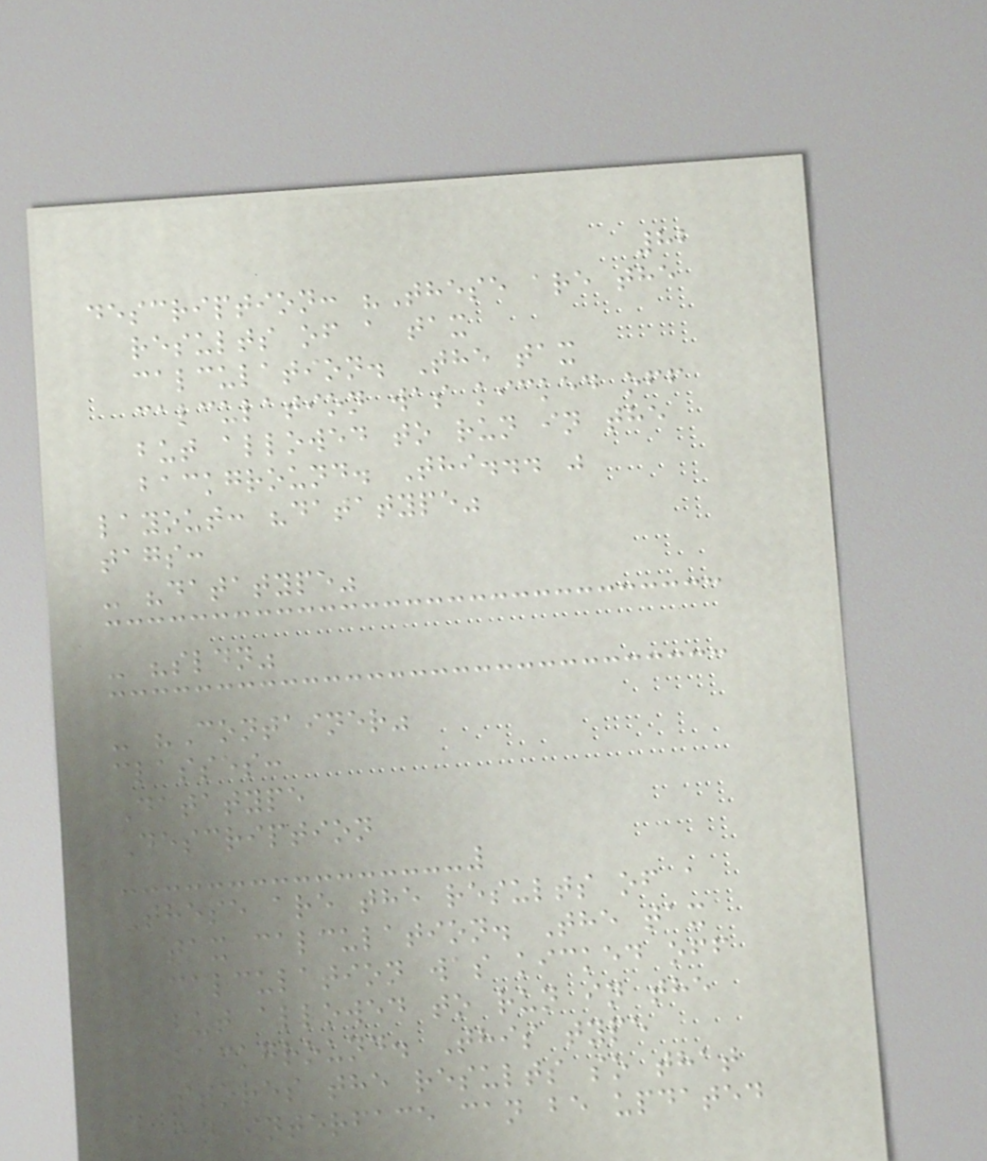82
description: "These are the
results of a tax
calculation. The tax
calculation was kicked off
but allowed to run in the
background. Thi... "
layout: "datatype"
tags:
- "datatype"
- "sldn"
- "Container"
classes:
Datatype
Description
These are the results of a
tax calculation. The tax
calculation was kicked off
but allowed to run in the
background. This type
stores the results so that
an interface can be updated
